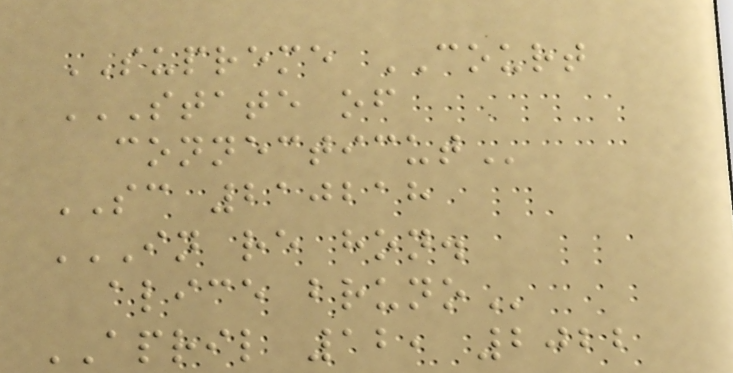SUPREME COURT
STATE OF
CONNECTICUT
SC 210218
IN RE HON.
ALICE BRUNO
APRIL 12, 2022
